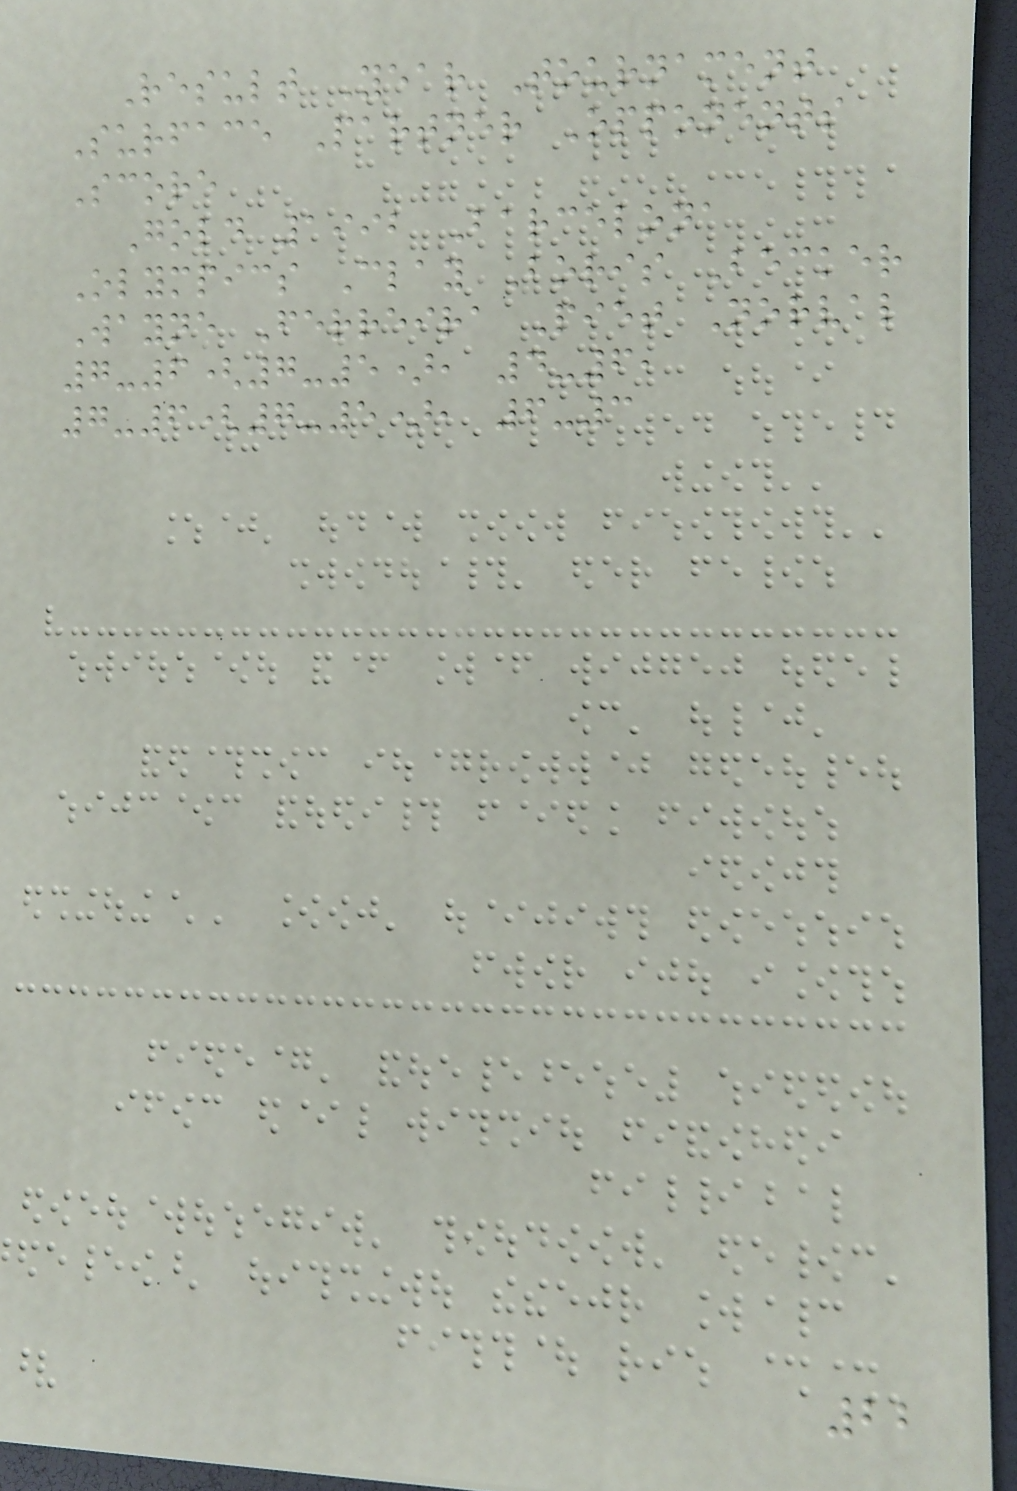Result Year Tournament
Surface Partner Opponents
Score
Gold 1992 Barcelona
Olympics Clay Boris Becker
Wayne Ferreira Piet Norval
7-6(7-5), 4-6,
7-6(7-5), 6-3
22
